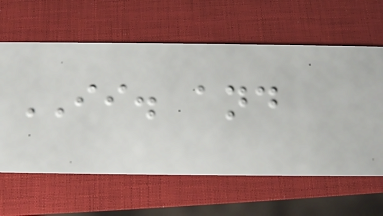II. and
